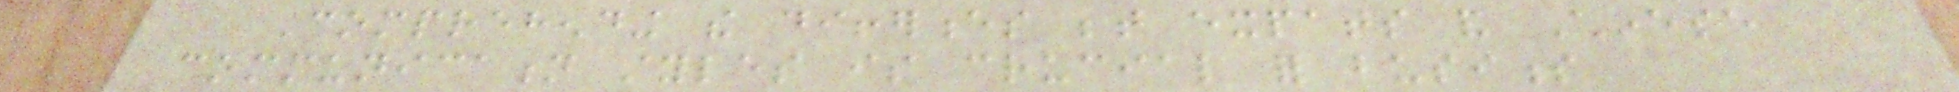Comprehending the differences between expats and Chinese
communication styles is crucial for business
